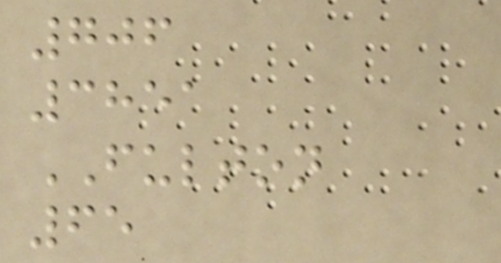706
3851
FULTON
65
